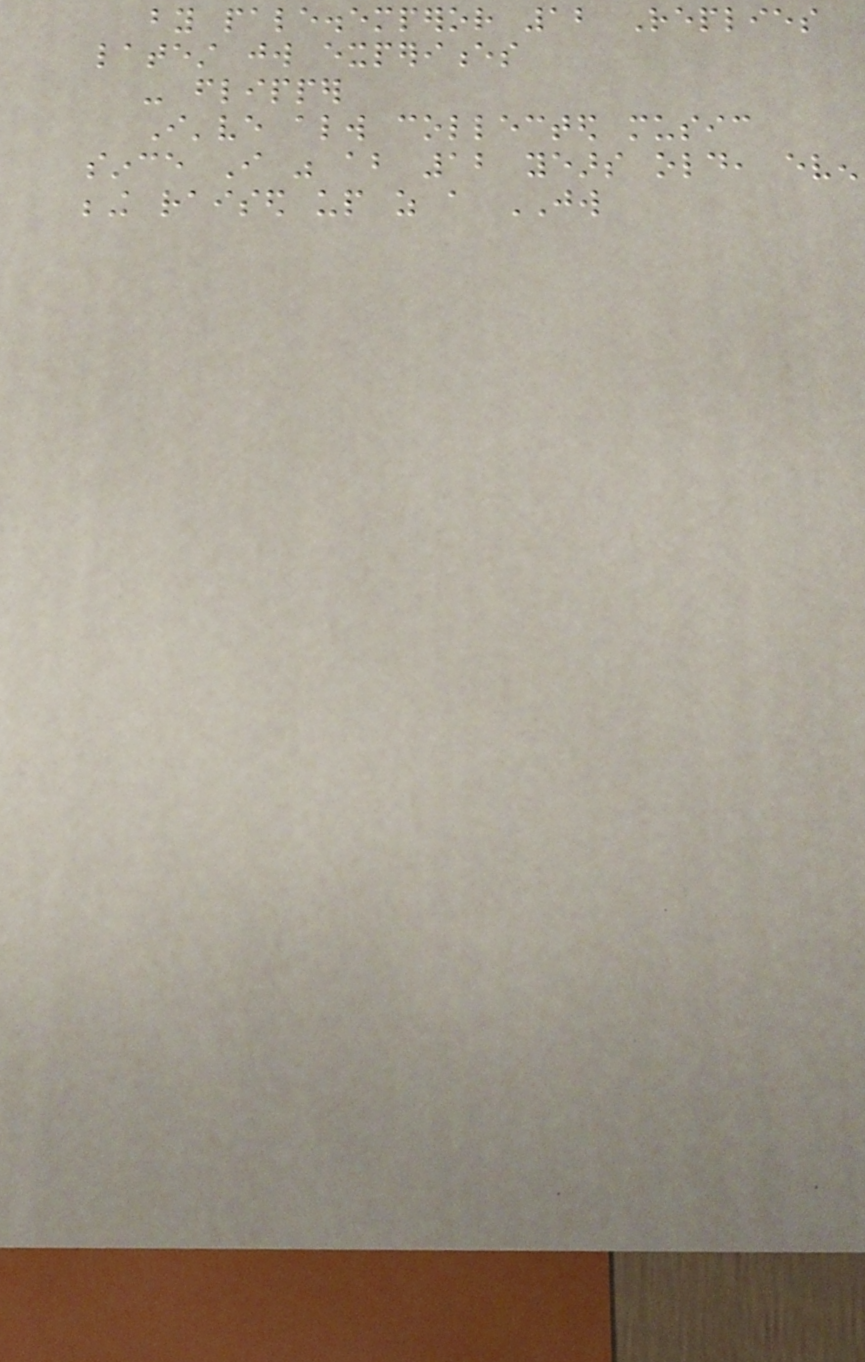by pale.emperor 12 Replies
latest jw experiences
- flipper
I've always collected music
since I was about 12 years old, even
being raised up as a JW
